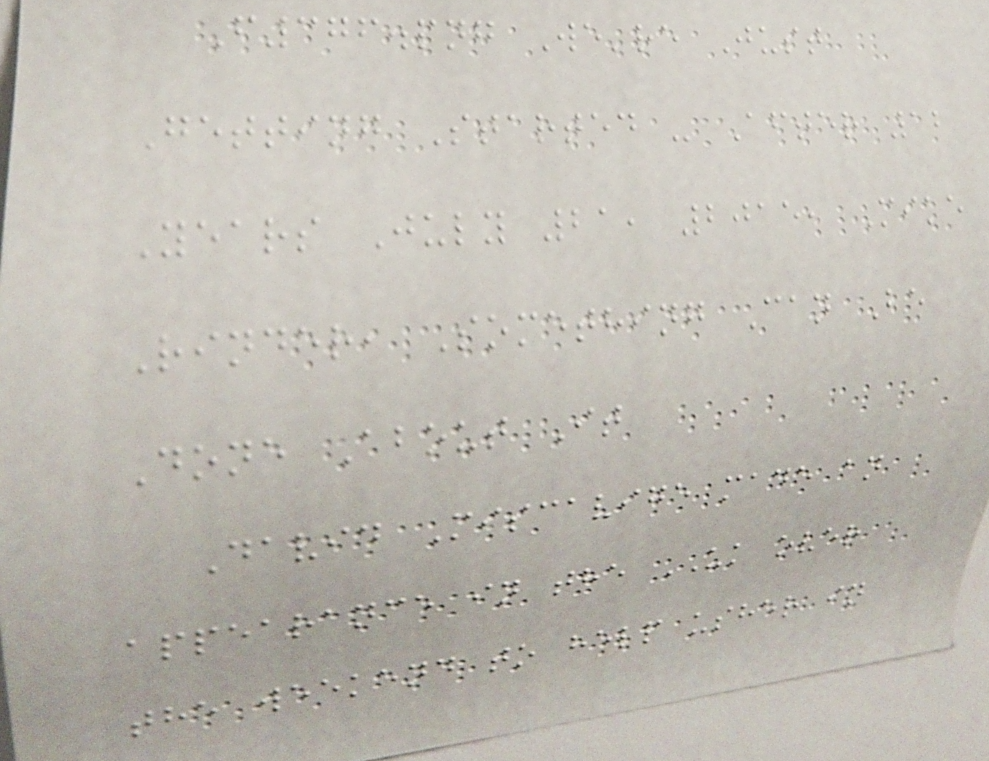F376.png We're Just
Getting Started - After 12
Years July 21, 2015, Mike
Rinder, Something Can Be
Done About It
David Miscavige made an
appearance in the UK over
the weekend to help usher in
